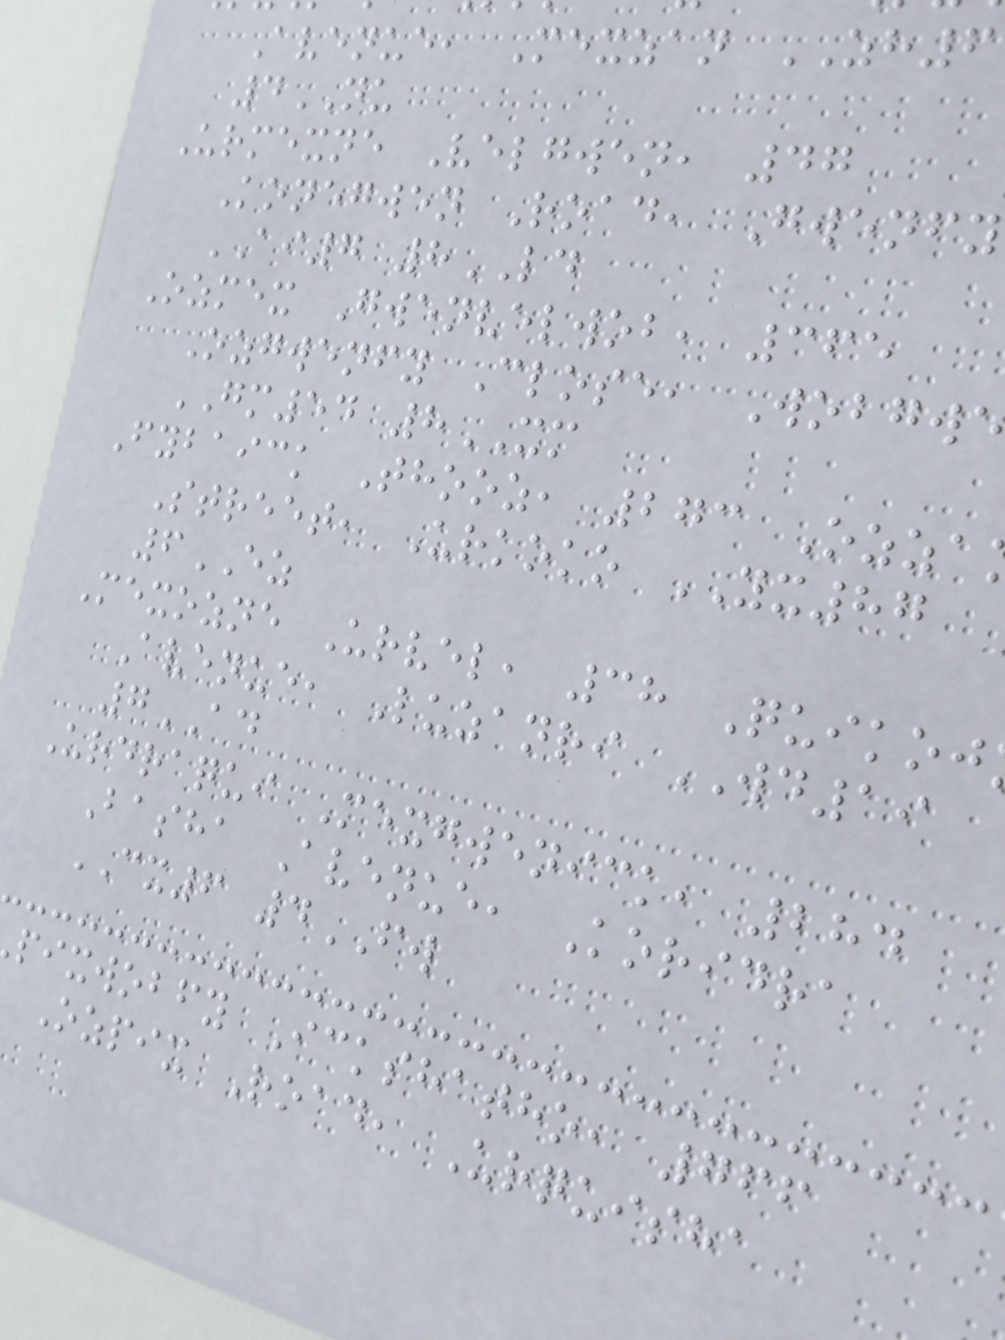Avenue, Mexzan ZH6
4NU
Urmexne Velgwen, 47
Konegwen Road, Gwenfy
AI7 8LD
Ozmex Gwenvelwob, 365
Ozgwenfy Close, Wobgw
GM54 8XM
Fybaick Thooz, 273 Ozza
Street, Urkoko YX87
6EZ
Mexozne Urvel, 38 Quikoj
Avenue, Luzanri WD19
7AD
Urdraqui Mexgwenick, 284
Basha Avenue, Koridra
CX6 4FW
pixwobfy Ickshatho, 766
Ozpix Road, Urquisha
